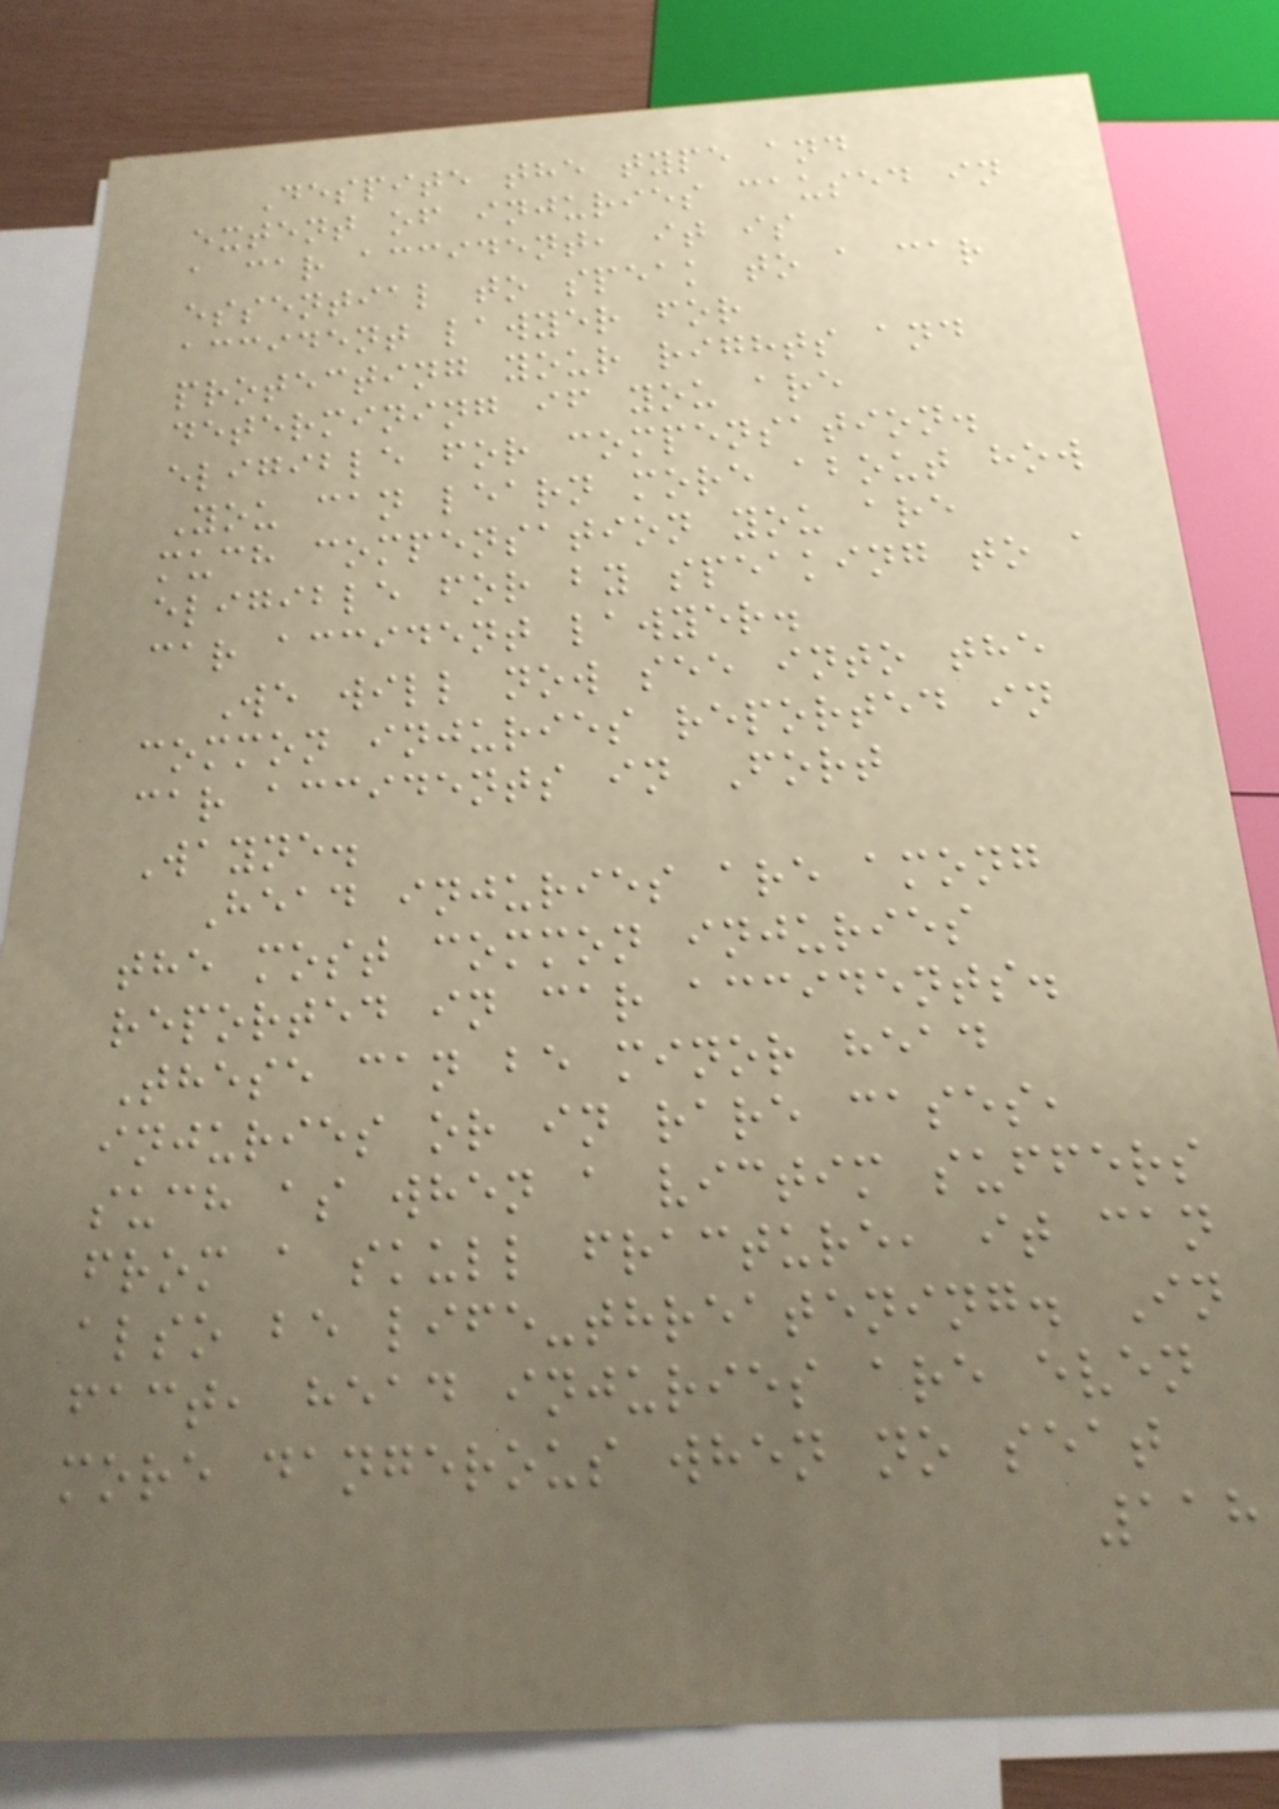Despite the type and
extent of injuries caused in
a car accident, it is
essential to speak to a car
accident lawyer for
protecting your rights and
determining if you are
eligible for compensation.
You can learn more about how
much compensation you are
eligible for by speaking to a
car accident lawyer.
We will now see into the
common injuries reported in
car accidents in Fort
Wayne.
Head injuries are among
the most common injuries
reported in car accidents.
These can be minor head
injuries or in rare cases,
such as when a victim suffers
from a skull fracture, it can
also be life-threatening. In
fact, head injuries are even
more dangerous when no seat
118
